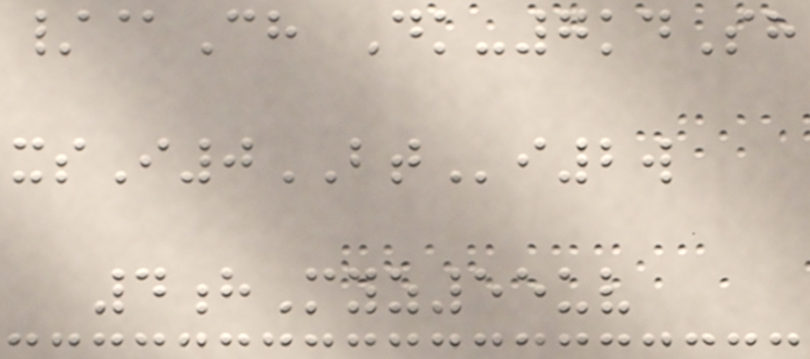/@Ch Dk-7kdSh
xsI0BTi2w
4hMyz55uv
